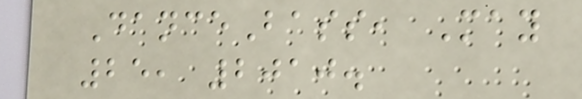DanceBass, May
25, 2010.
